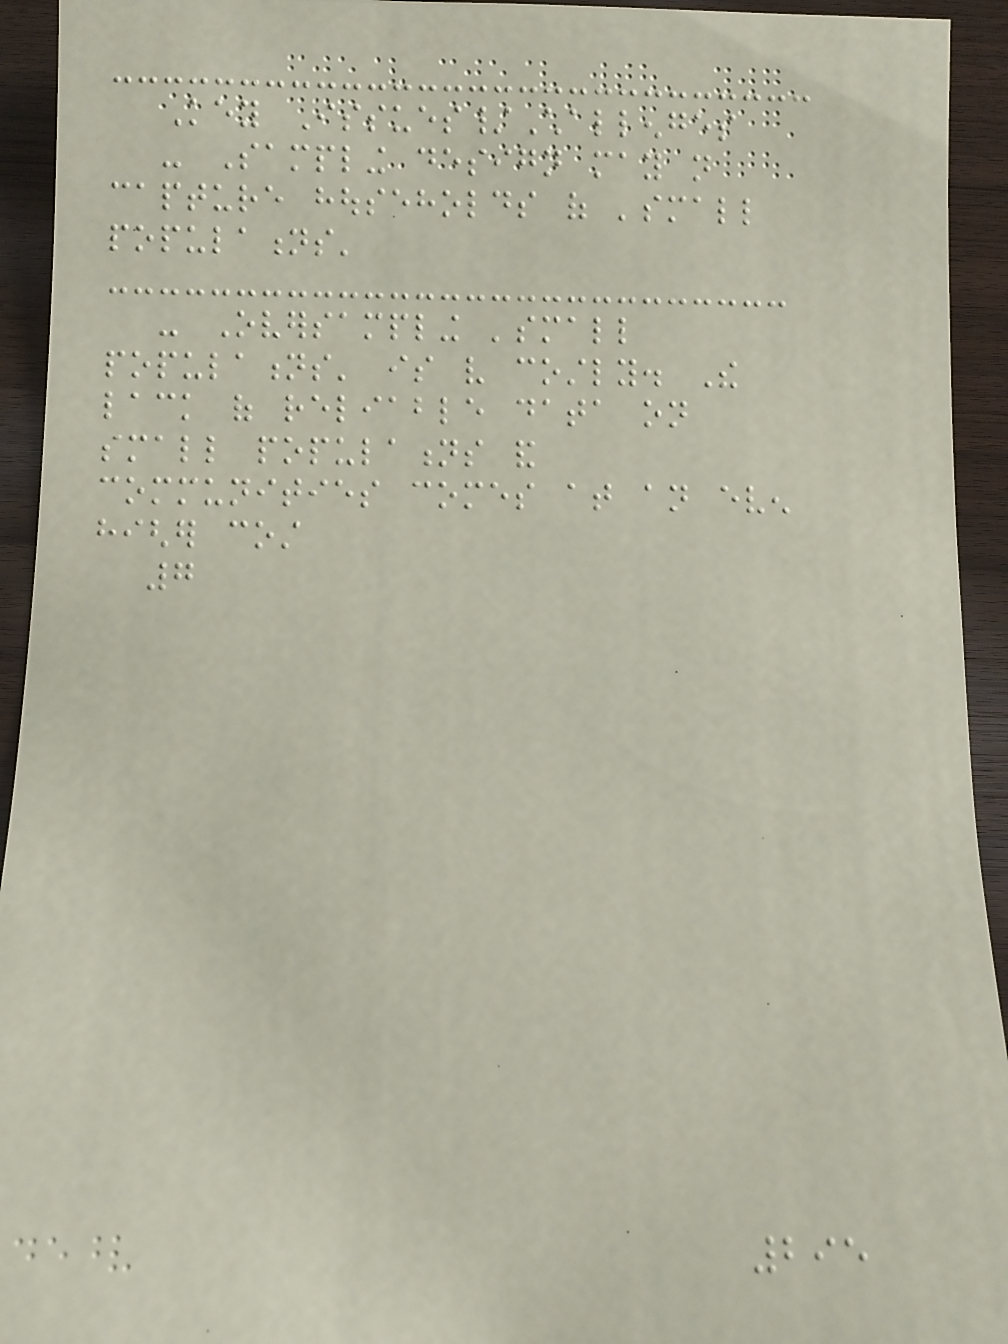Key Issues/Challenges
- Sampling design may not
capture households of 'small
populations'
- Oversampling 'small
populations' is very costly. The
lack of reliable data on
small populations and
communities comes at an even
higher cost
7
295
